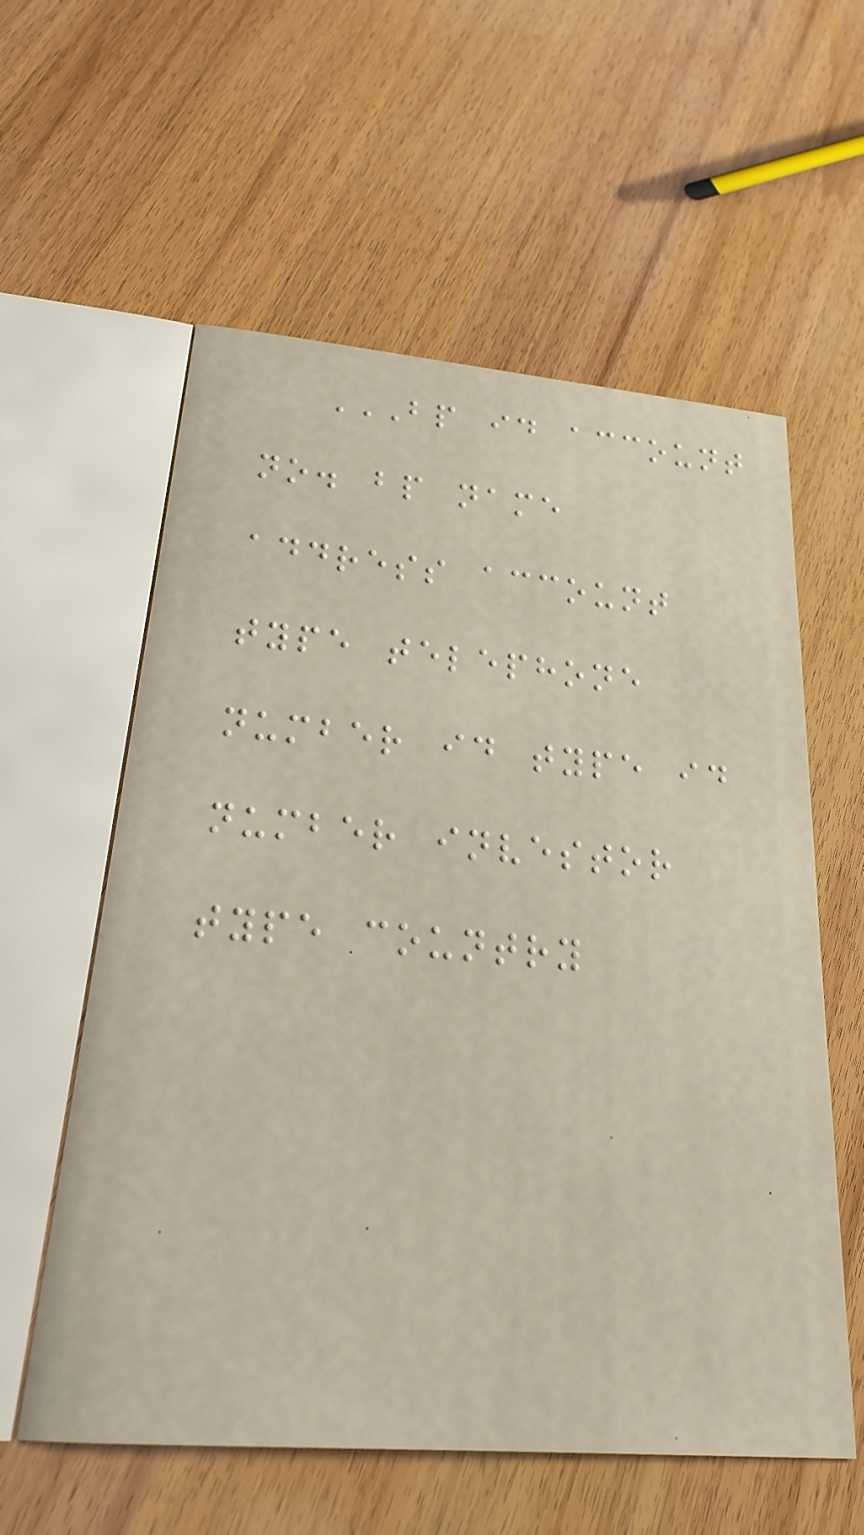BP ID ACCOUNT
NO. BP NAME
ADDRESS ACCOUNT
TYPE TELEPHONE
NUMBER ID TYPE ID
NUMBER INVESTOR
TYPE COUNTRY
